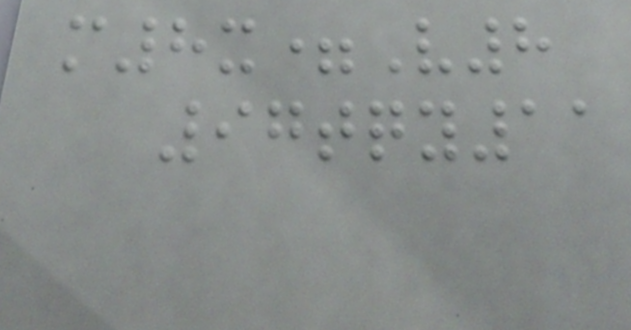m8x=V8
97tqy11
